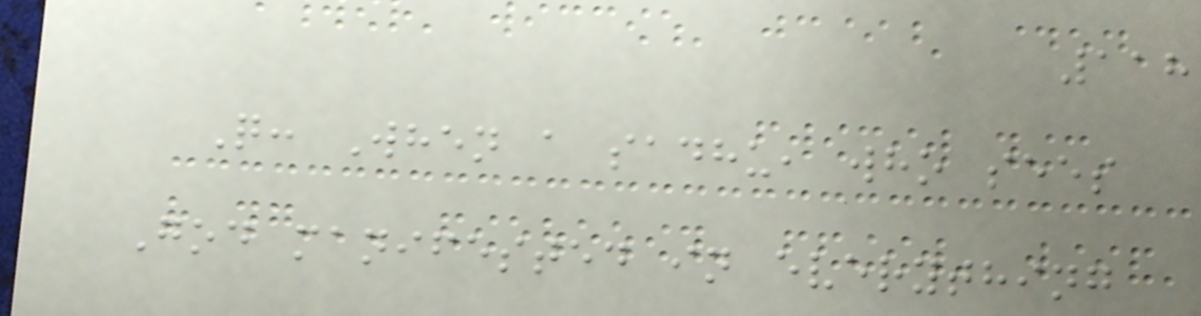118
Q: When a sadhu, who sees
God manifested in everything
